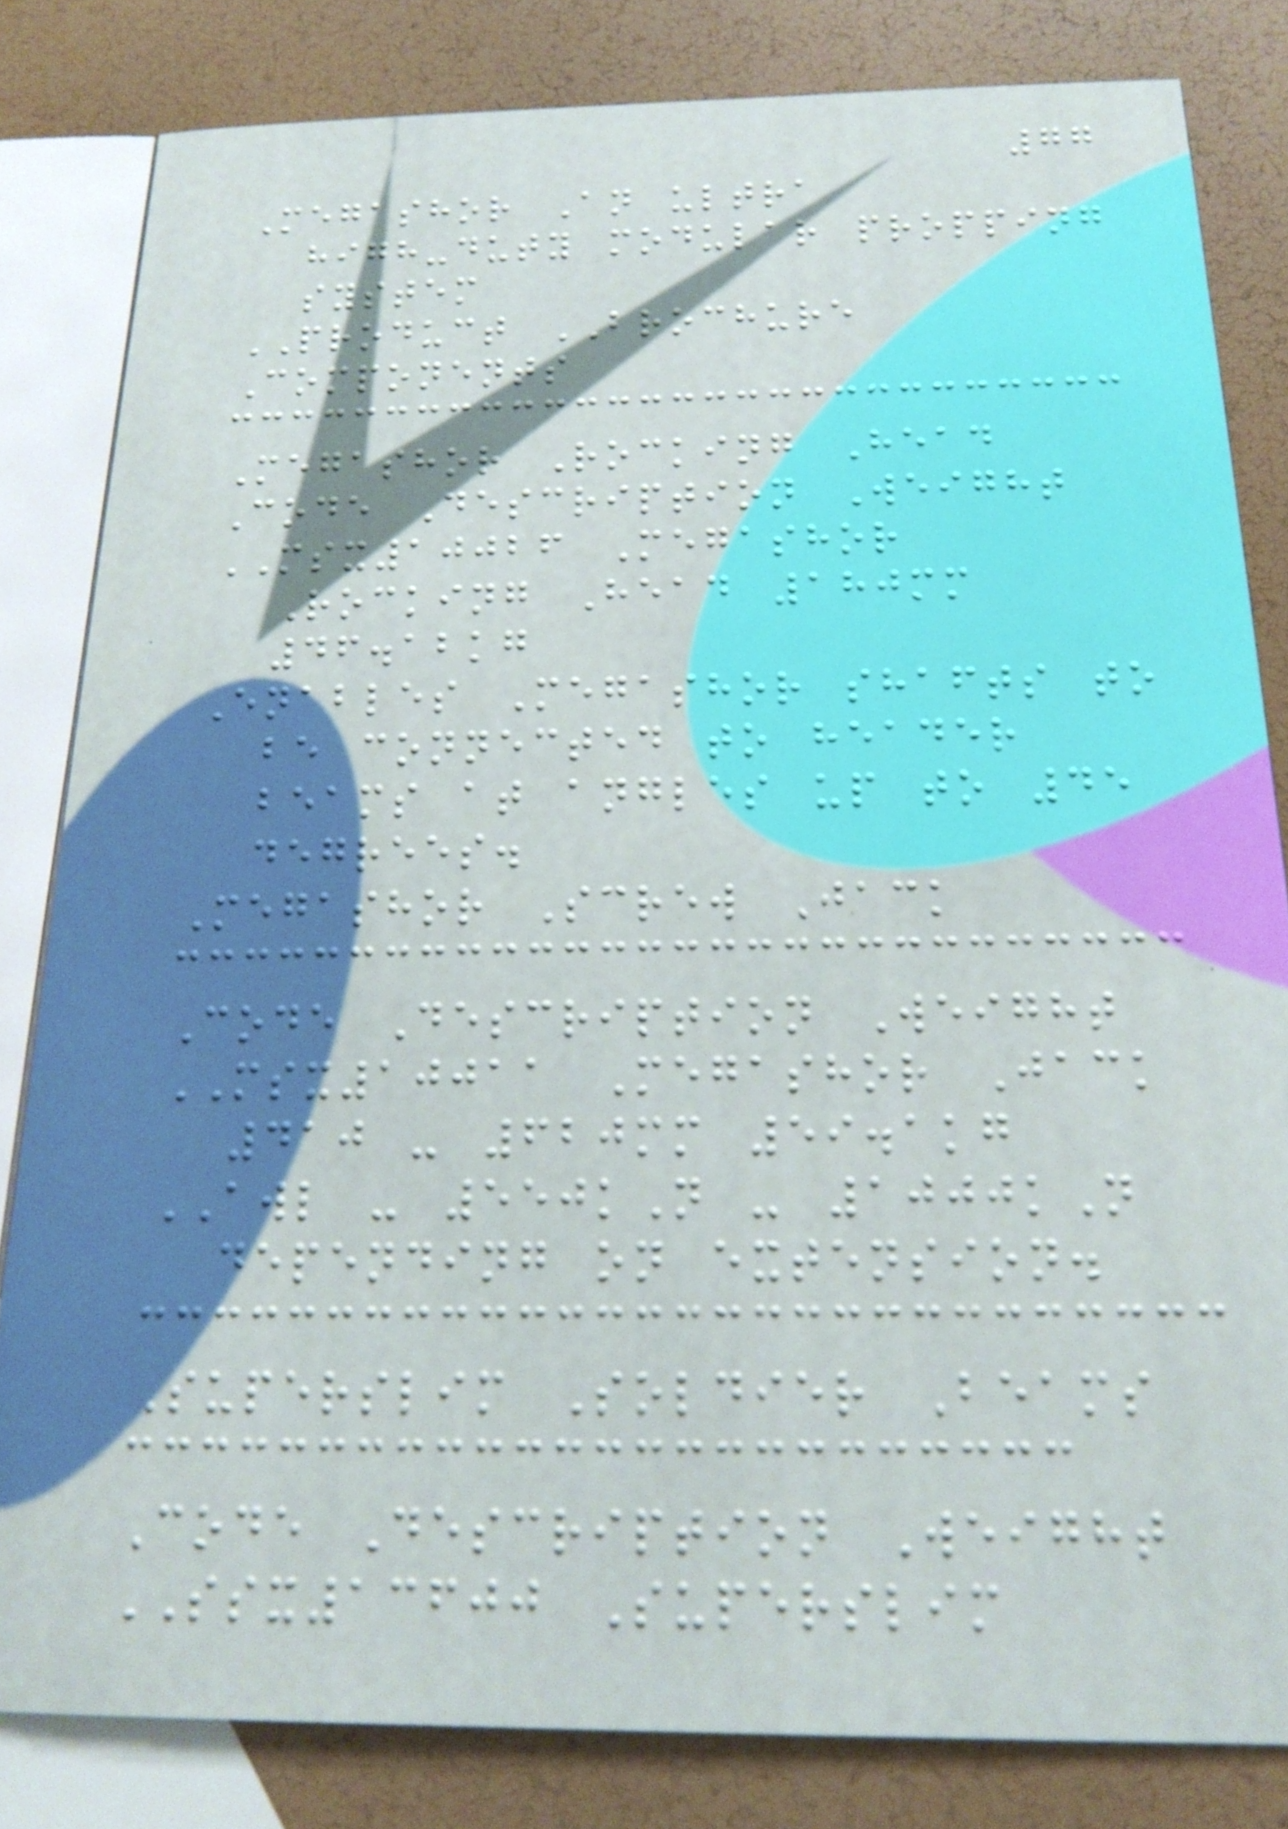77
Megashor An ultra
high-duty modular propping
system
PRODUCT BROCHURE
Components
Megashor Rocking Head
Code Description Weight
MSX10026 Megashor
Rocking Head 180mm
46.12kg
Enables Megashor shafts to
be connected to header
beams at angles up to 45
degrees.
Megashor Screw Jack
Code Description Weight
MSX10011 Megashor Jack
410 - 620mm 59.1kg
AWL - 550kN - 1000kN
depending on extension.
Superslim Soldier Beams
Code Description Weight
SSX13600 Superslim
